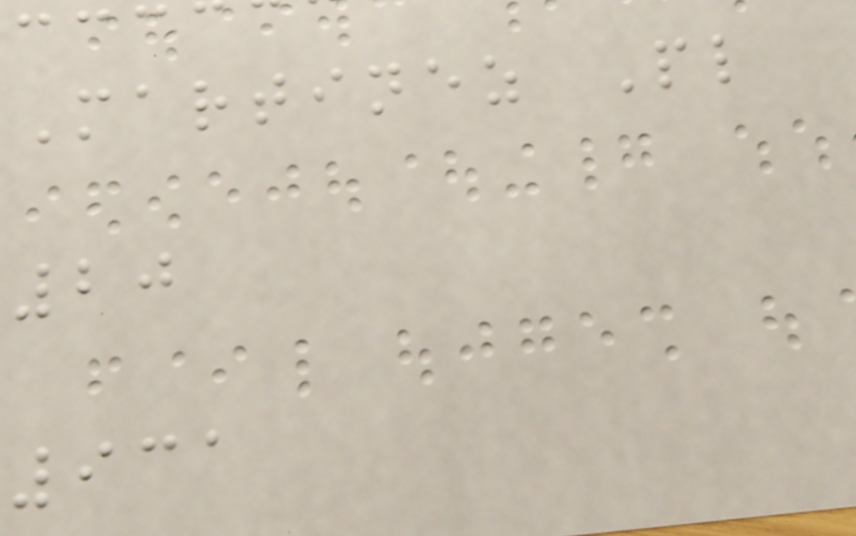Martinez Pl
20
931
